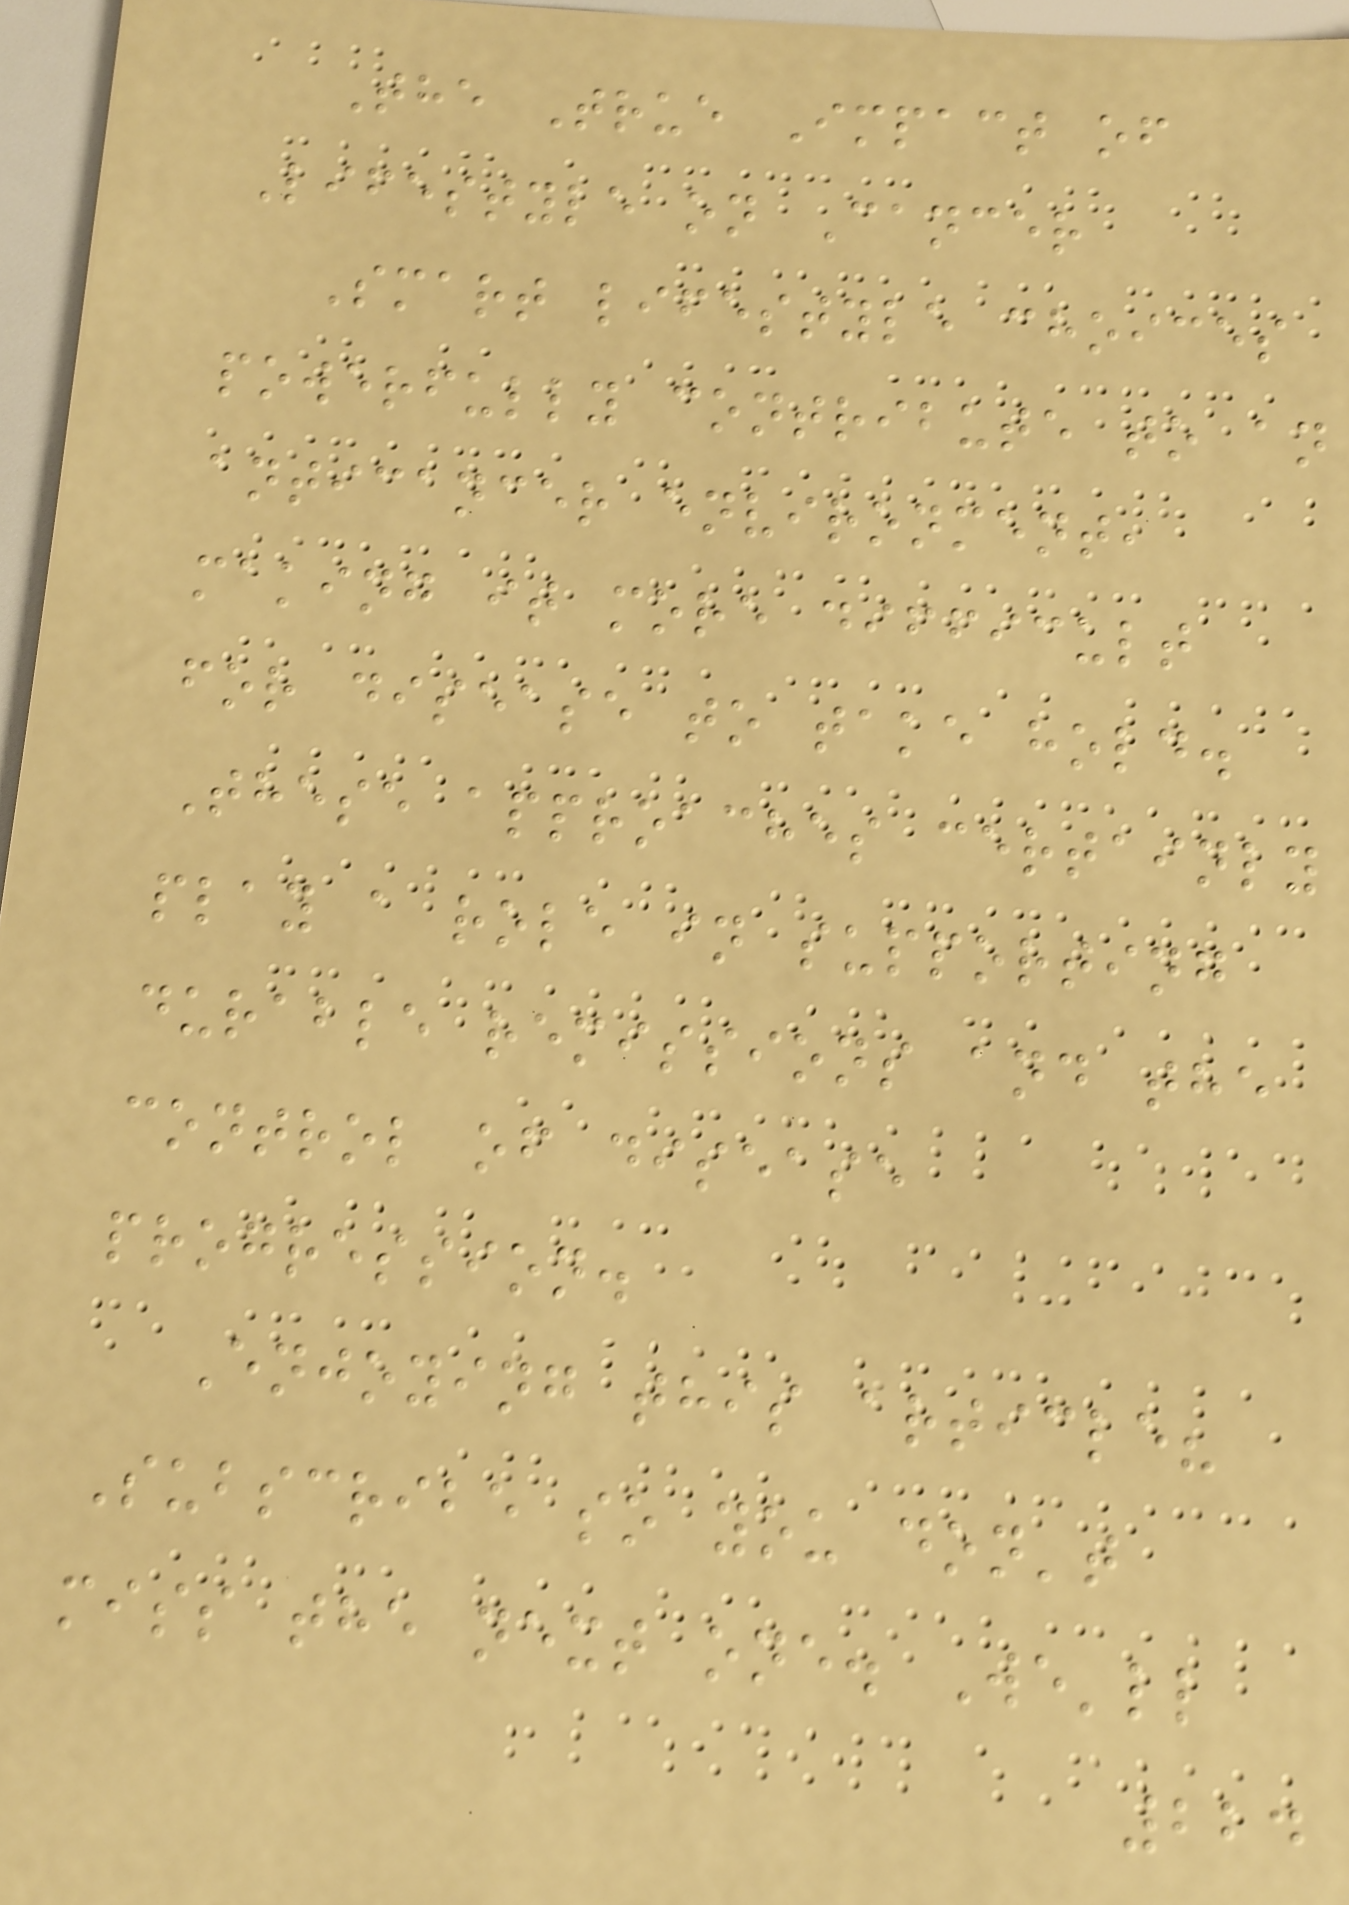The True Impact of
Lifestyle on Cancer
Smart lifestyle choices
powerfully contribute to an
anticancer environment,
making it more difficult
for disease to take hold.
These approaches certainly
play a role in supporting
durable remissions and the
control of disease
progression.
Enjoying this article?
Subscribe so you don't
miss the next one. We'll
224
